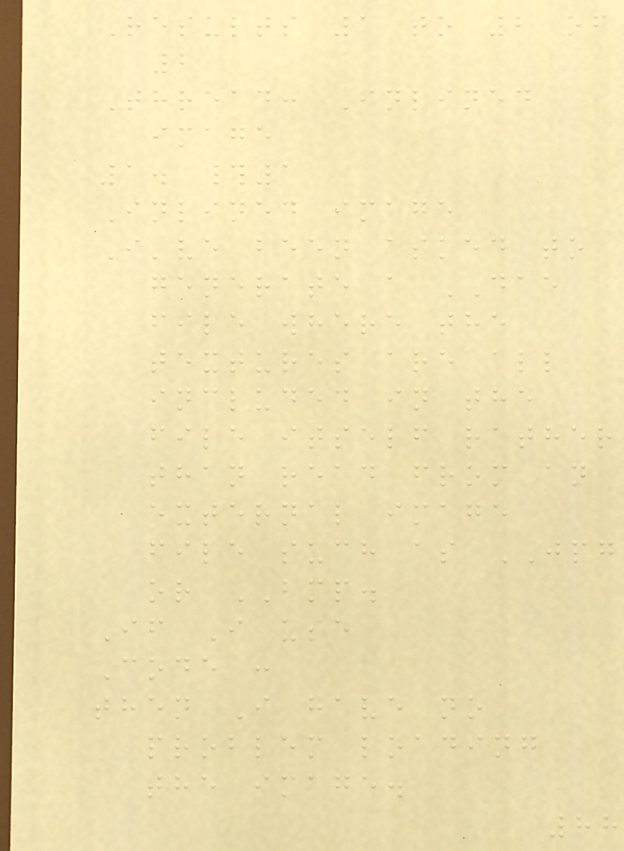Results 1 to 2 of
2
Thread: Inlined
image
1. #1
Inlined image
I've been asked to
generate a DAE
file where the
textures are all
included in the
file itself rather
than read from an
external image
file such as JPG
or BMP.
If I use
Code :
then I have no
problem loading
the image.
88
